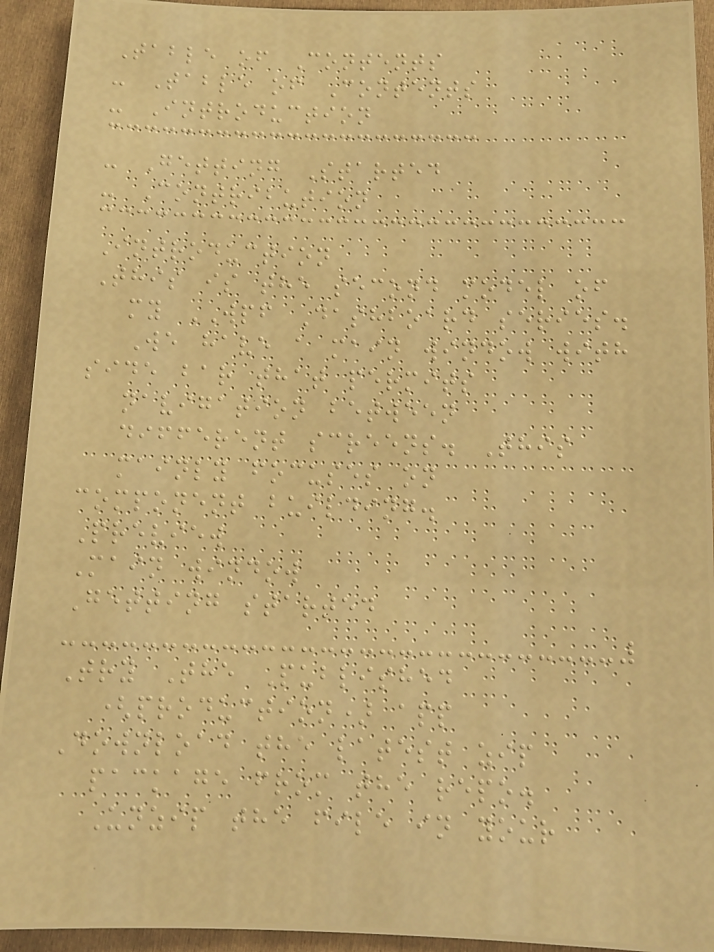Table of Contents
- Table of Contents
- Introduction
- Getting Started
- Contribution
Introduction
This is the second model of
my WPF Dashboard series.
We have a main window with
side bar that permits
navigation between
different screens. This
mainly focuses on
component building.
Preview
Main window
Getting started
Try The Published
(production) app
Download the latest zip
package from the repo.
Unzip the file in your
